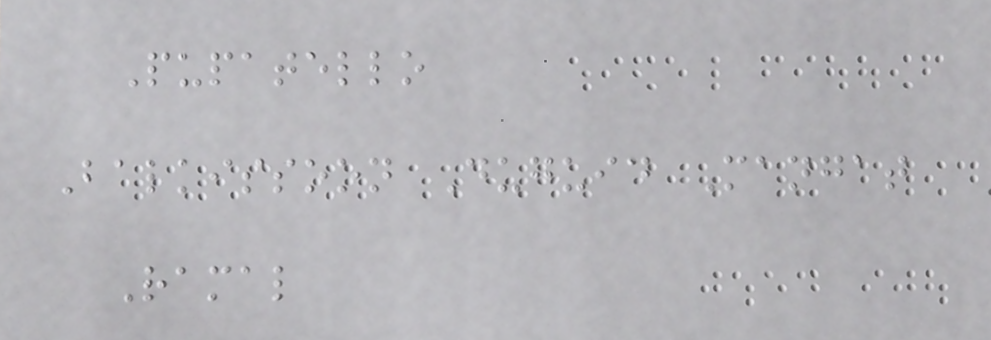Pupatello
Balkissoon Duguid Mangat
Ramal
